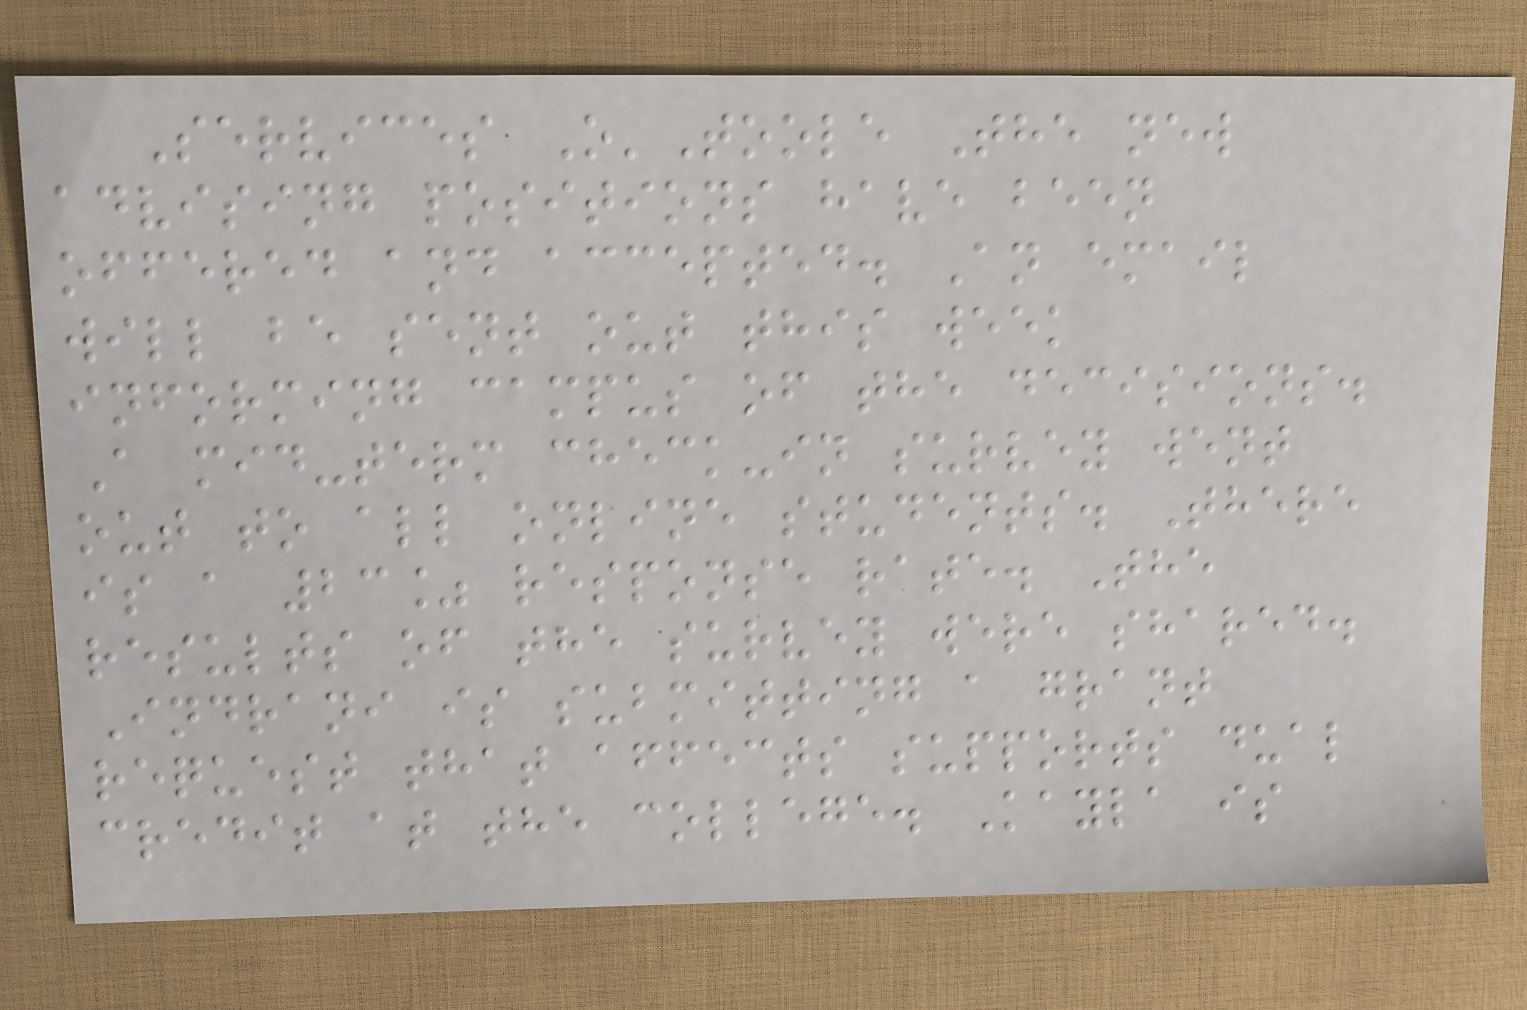Services O'Toole The new
advising positions have been
offered and accepted. An email
will be sent out this week
informing campus of the decisions.
A mid-term check-in survey went
out to all online students. There
is a 23% response rate. The
results of the survey were shared.
Indrani is submitting a grant
request that affects supports dual
credit at the college. Kayla is
